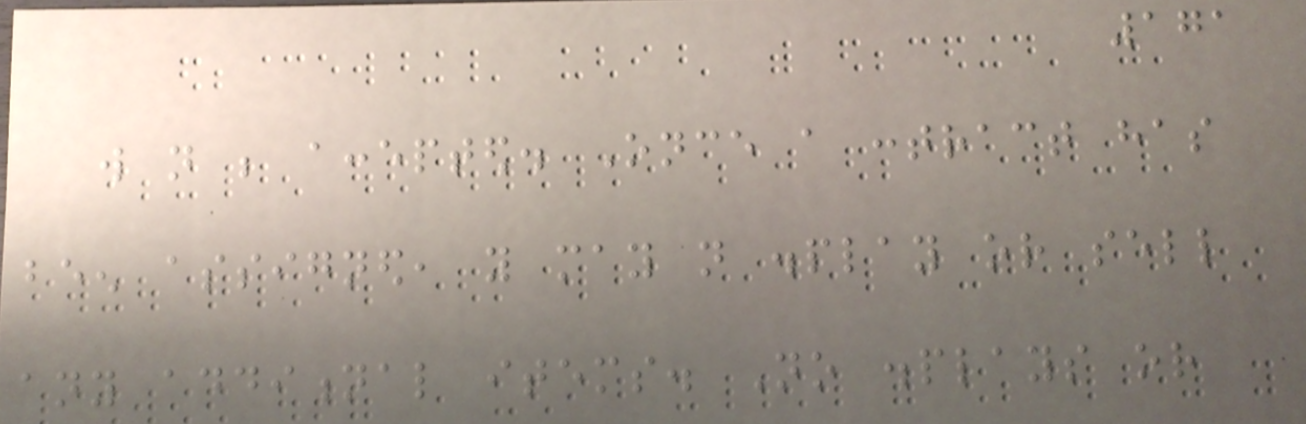171
will not be accepted. Once a contract has
been assigned, you may not display or sell
any additional items. No displays or
